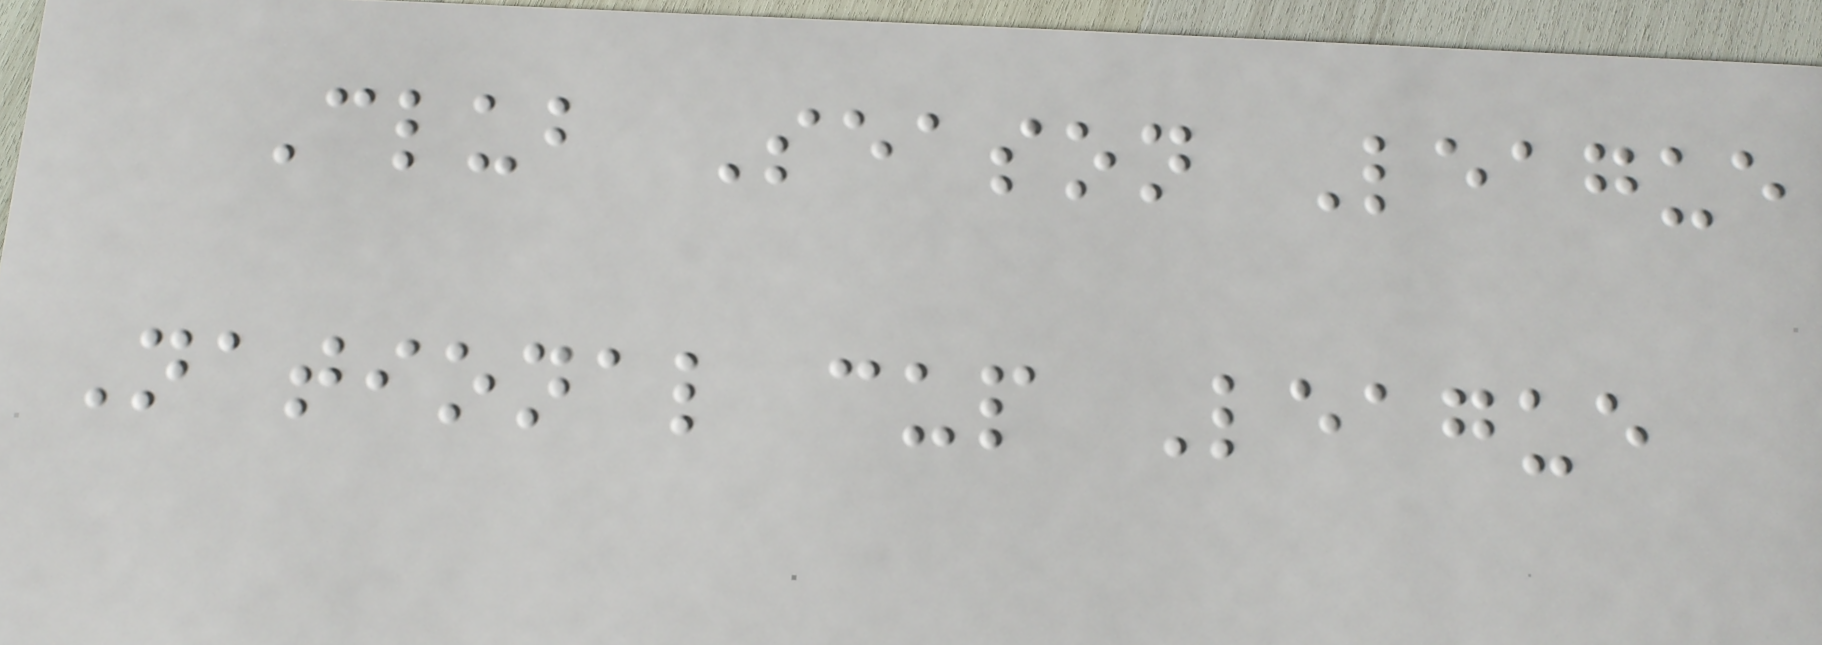Club Season League
National cup League
